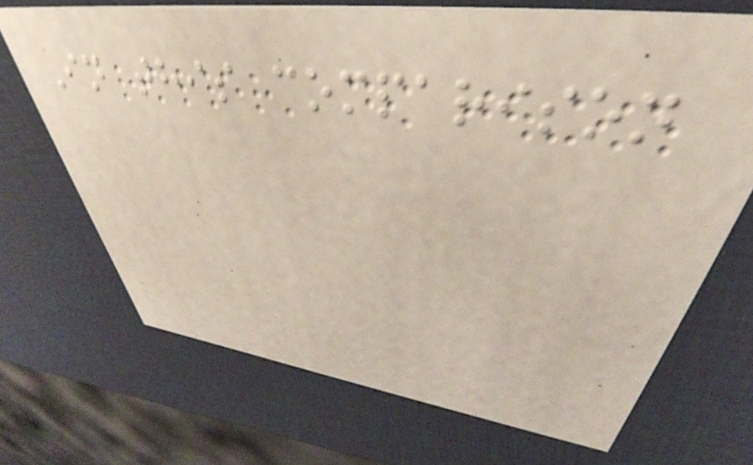In this comparison
